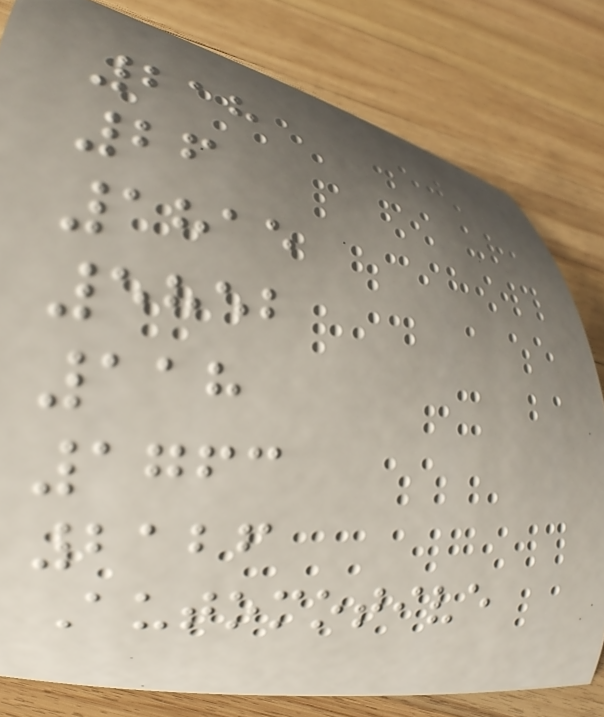218
26
1815
5852
118
1763
2126
Automotive
